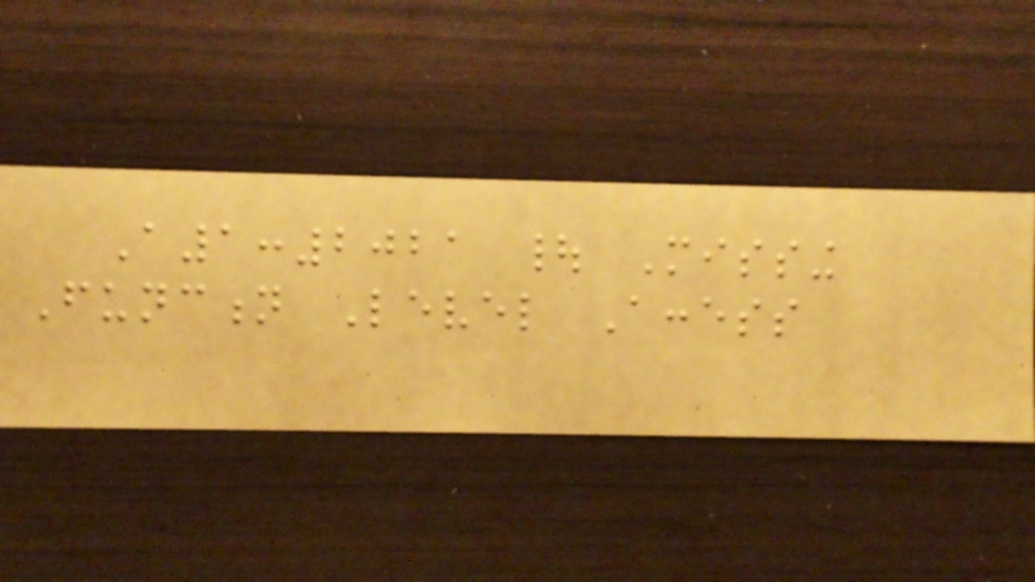A1:2021 | Missing
Function Level Access
